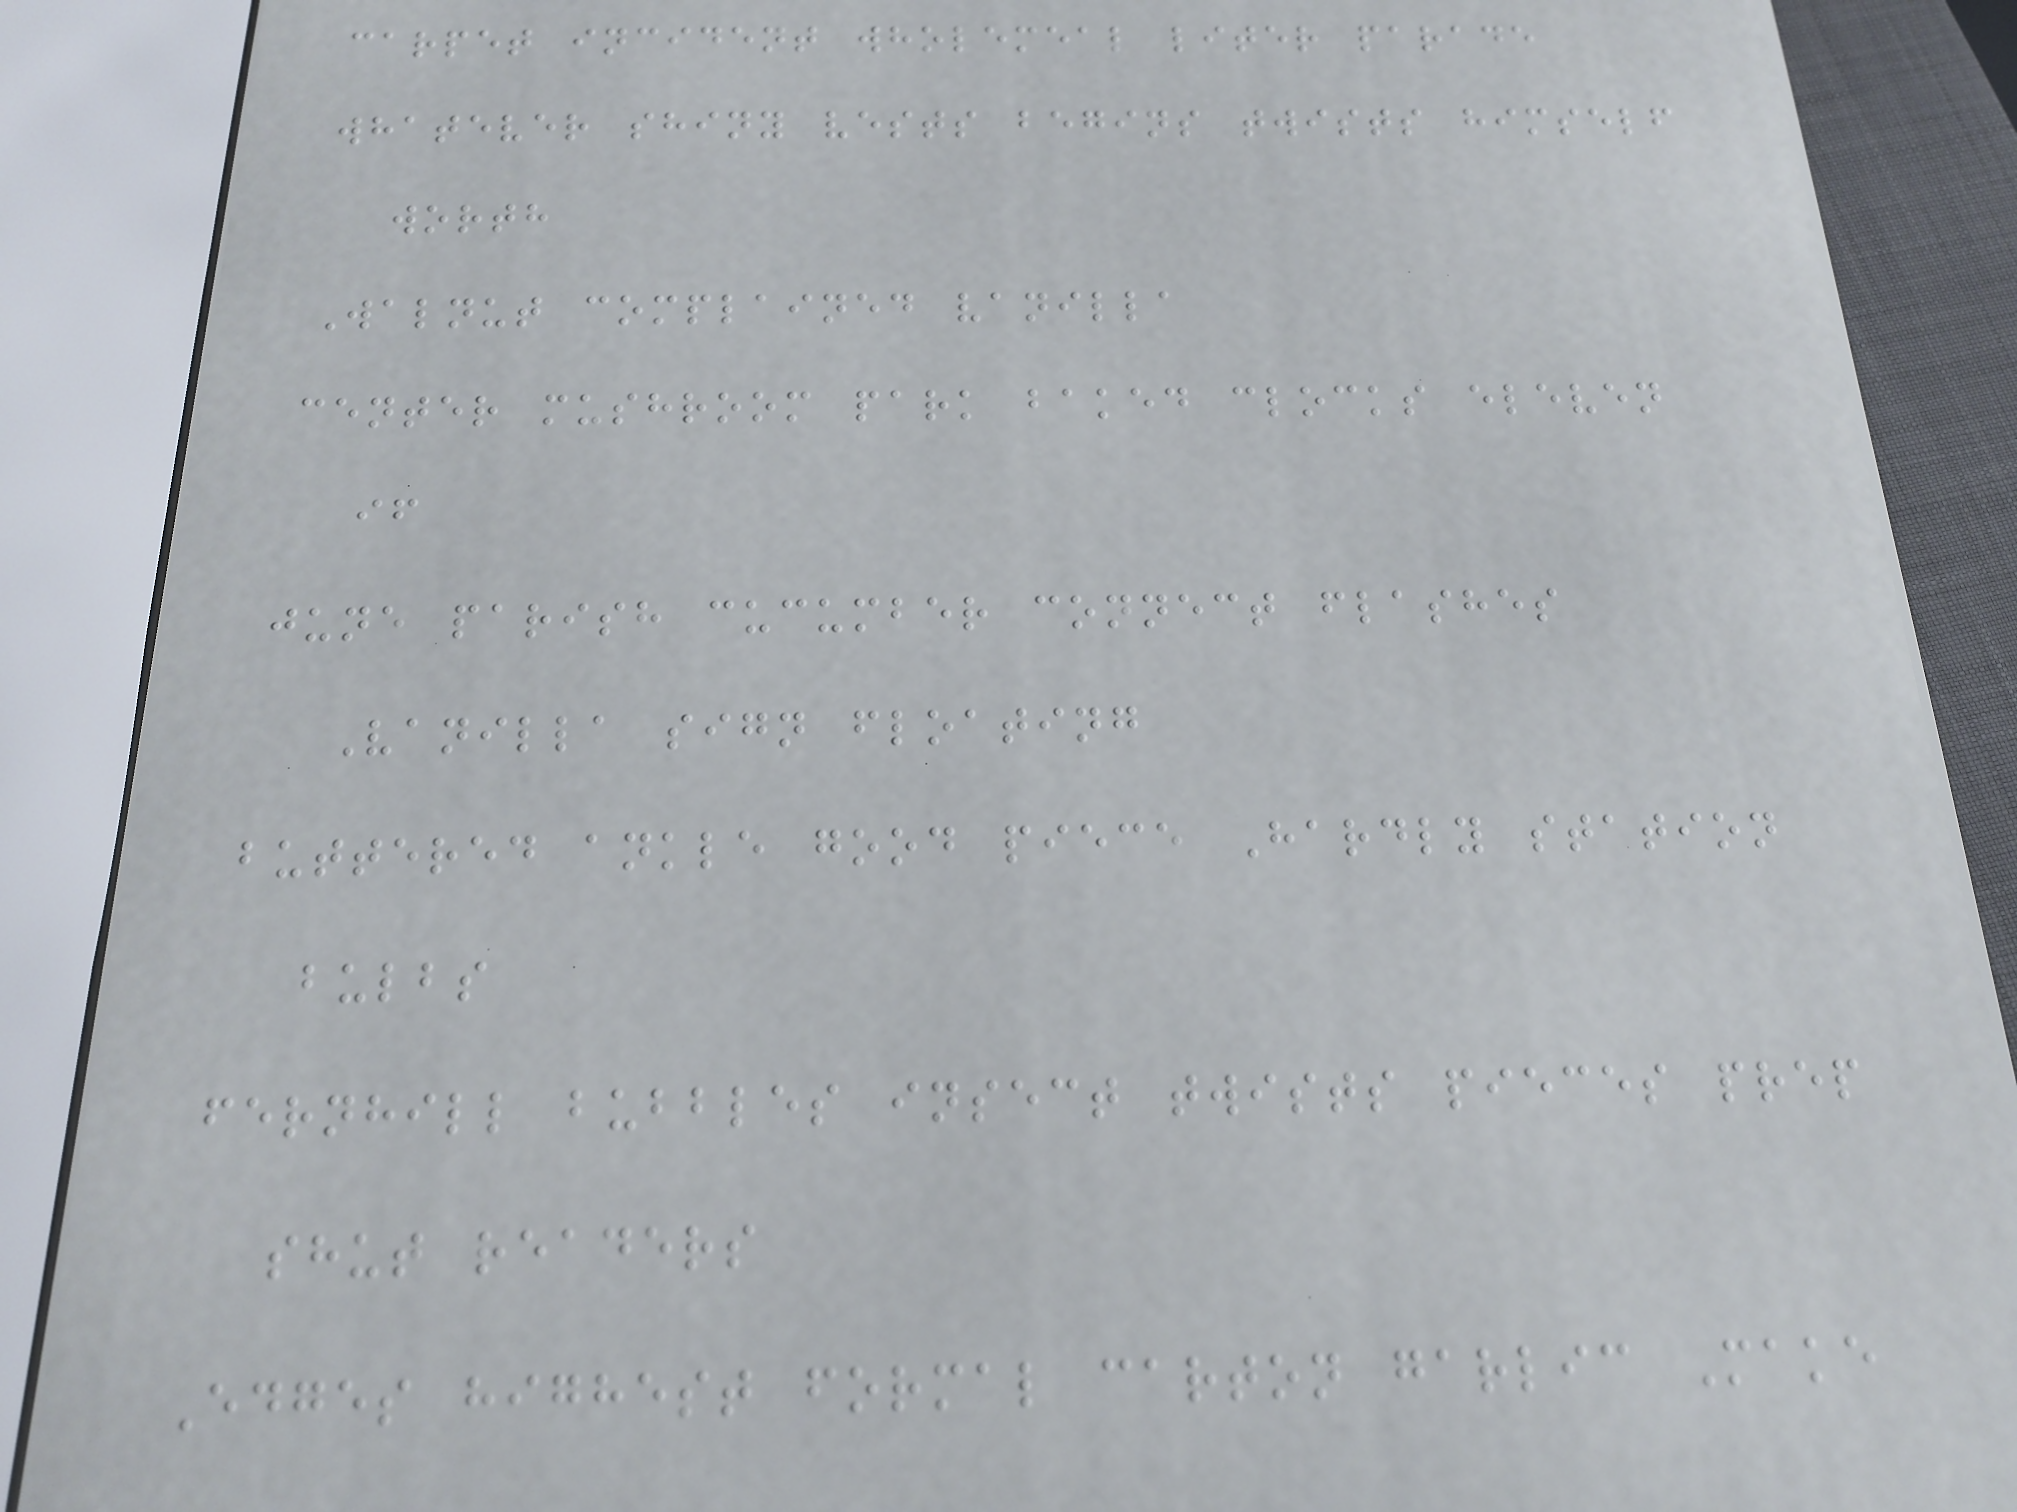carpet incident wholemeal liter parade
whatever shiny vests begins twists himself
worth
Walnut complained vanilla
center mushroom park baked clocks eleven
if
june parish cucumber connect flashes
Vanilla sign floating
buttered ankle good piece Hardly station
bulbs
fernhill bubbles insect twists pieces prep
shut readers
Edges highest formal carton garlic Make
